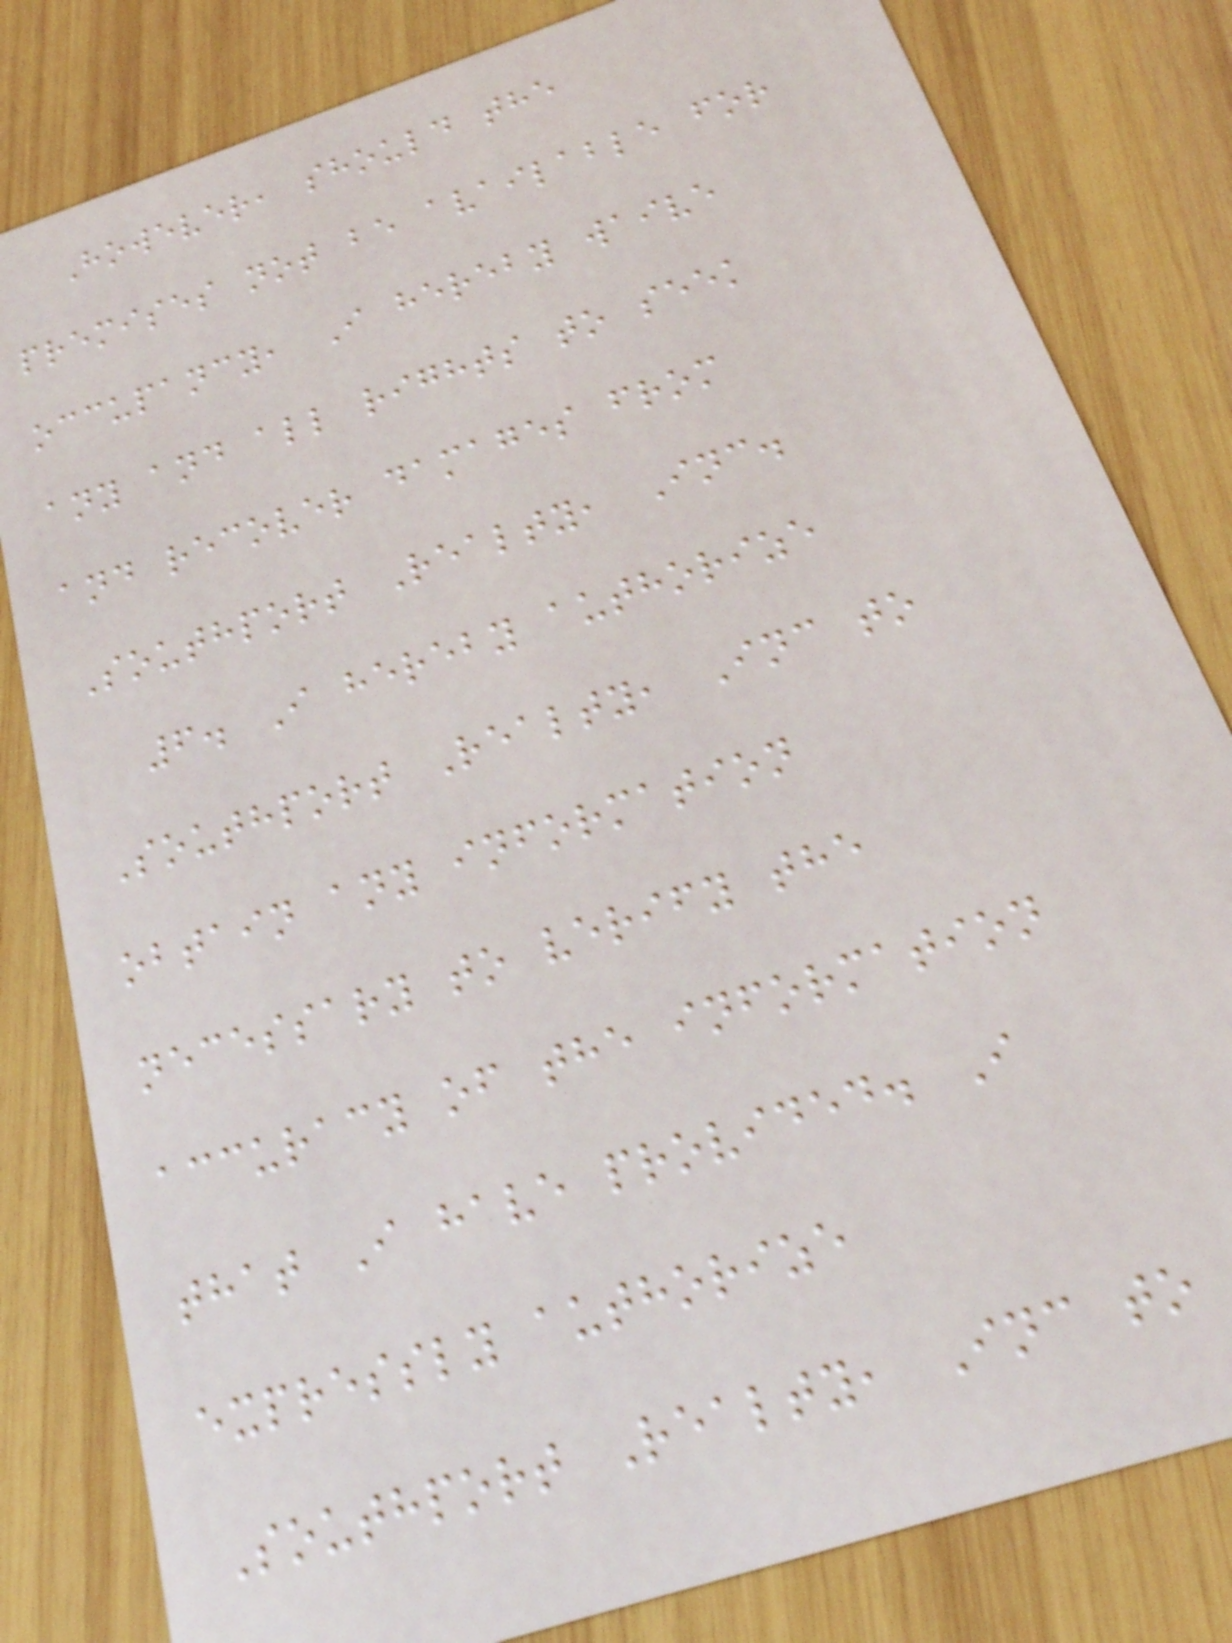However, should the
premises not be available for
occupancy, I hereby waive
any and all rights to seek
and recover damages from
Southport Realty, Inc.
6. I hereby authorize
Southport Realty, Inc to
obtain any information
necessary to verify the
accuracy of the information
that I have provided. I
expressly authorize
Southport Realty, Inc to
